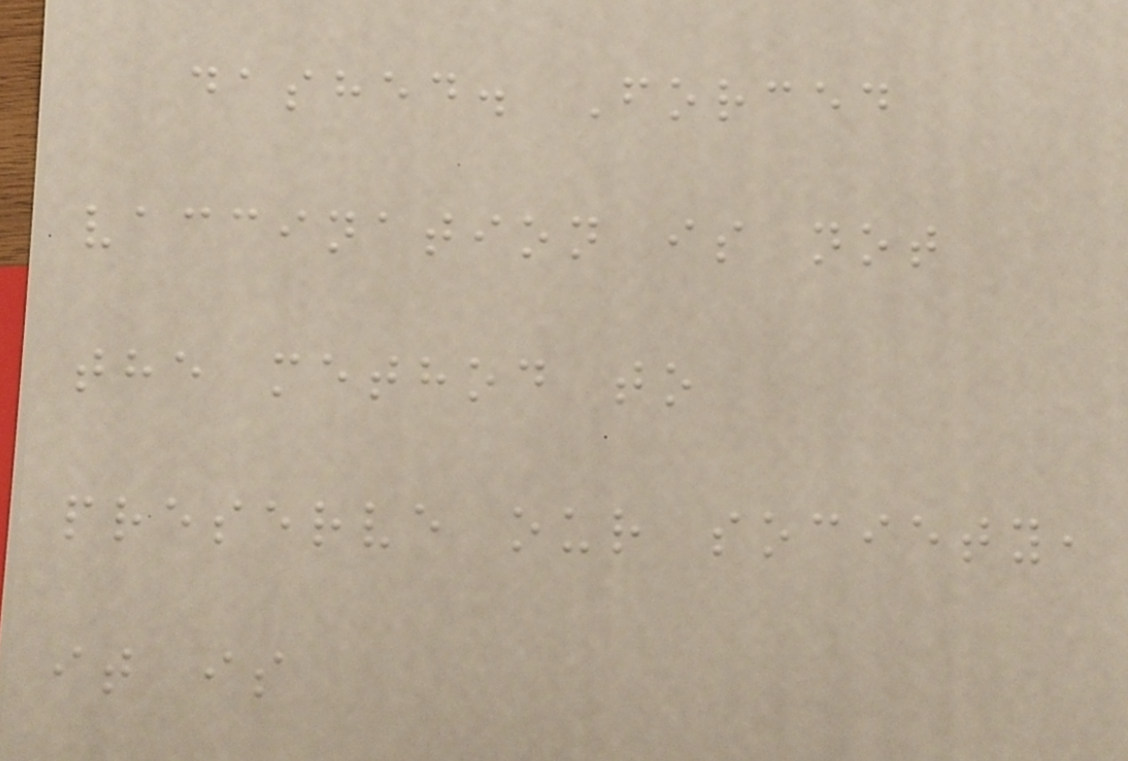dashed. Forced
vaccination is not
the method to
preserve our society,
it is
